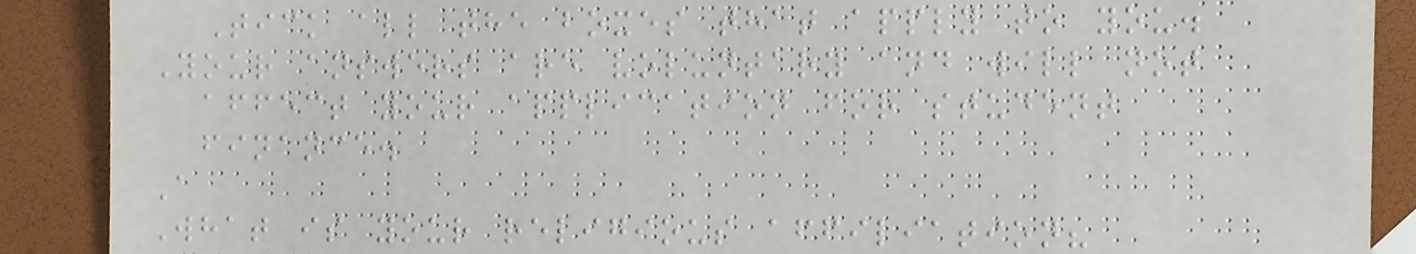Tick all the boxes that apply to you.
Your answers are voluntary and will not
affect your application for student
finance.
A
What is your religious affiliation?
